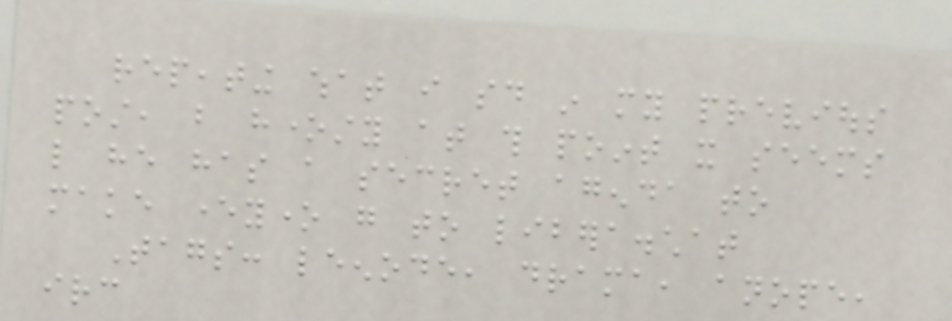repeating what i said in my previous
post, but honesty at this point it seems
like he has a secret agenda to
make everyone go to libera.chat
Tags: leenode, drama, anope,
irc
